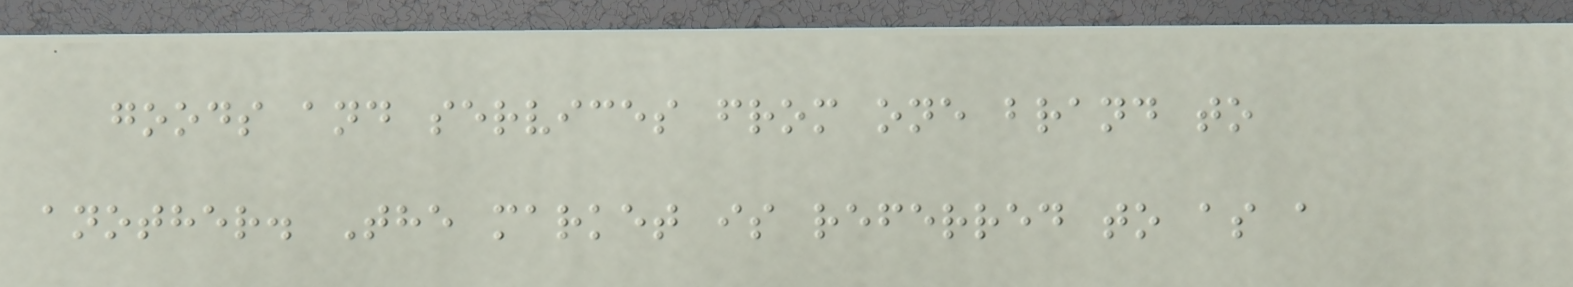goods and services from one brand to
another. The market is referred to as a
